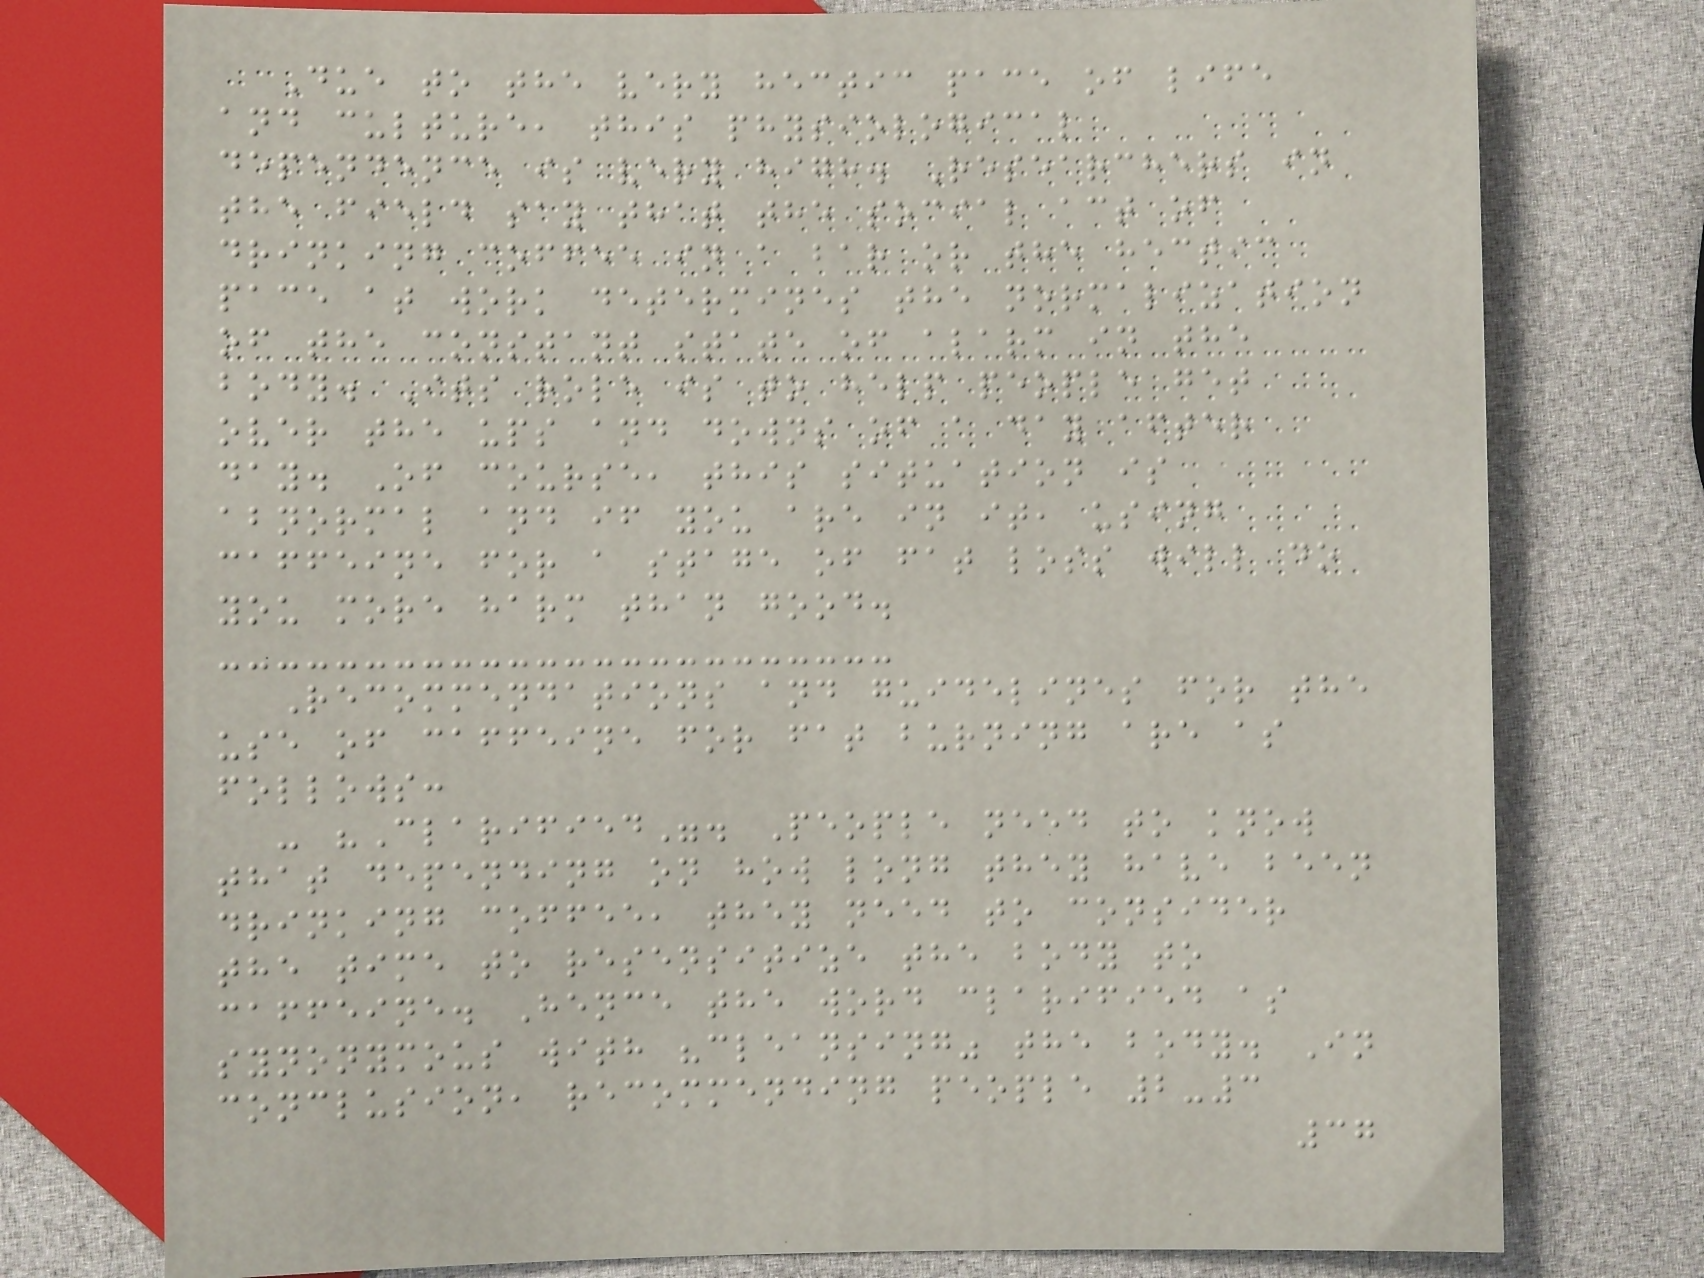Due to the very hectic pace of life
and culture, this physiological
dependence is very high. Researchers in
the field say that the social act of
drinking coffee in a bar or the hectic
pace at work determines the normalization
of the constant state of alarm in the
body. Its role is to help people get
over the ups and downs of a day after
day. Of course, this situation is
abnormal and if you are in it, using
caffeine for a stage of fat loss will do
you more harm than good.
Recommendations and guidelines for the
use of caffeine for fat burning are as
follows:
- "Clarified". People need to know
that depending on how long they have been
drinking coffee, they need to consider
the time to resensitize the body to
caffeine. Hence the word clarified as
synonymous with "cleansing" the body. In
conclusion, recommending people 2-3
37
